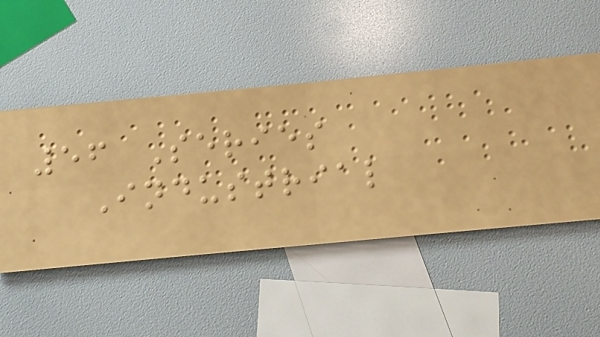56 Series
Industrial
